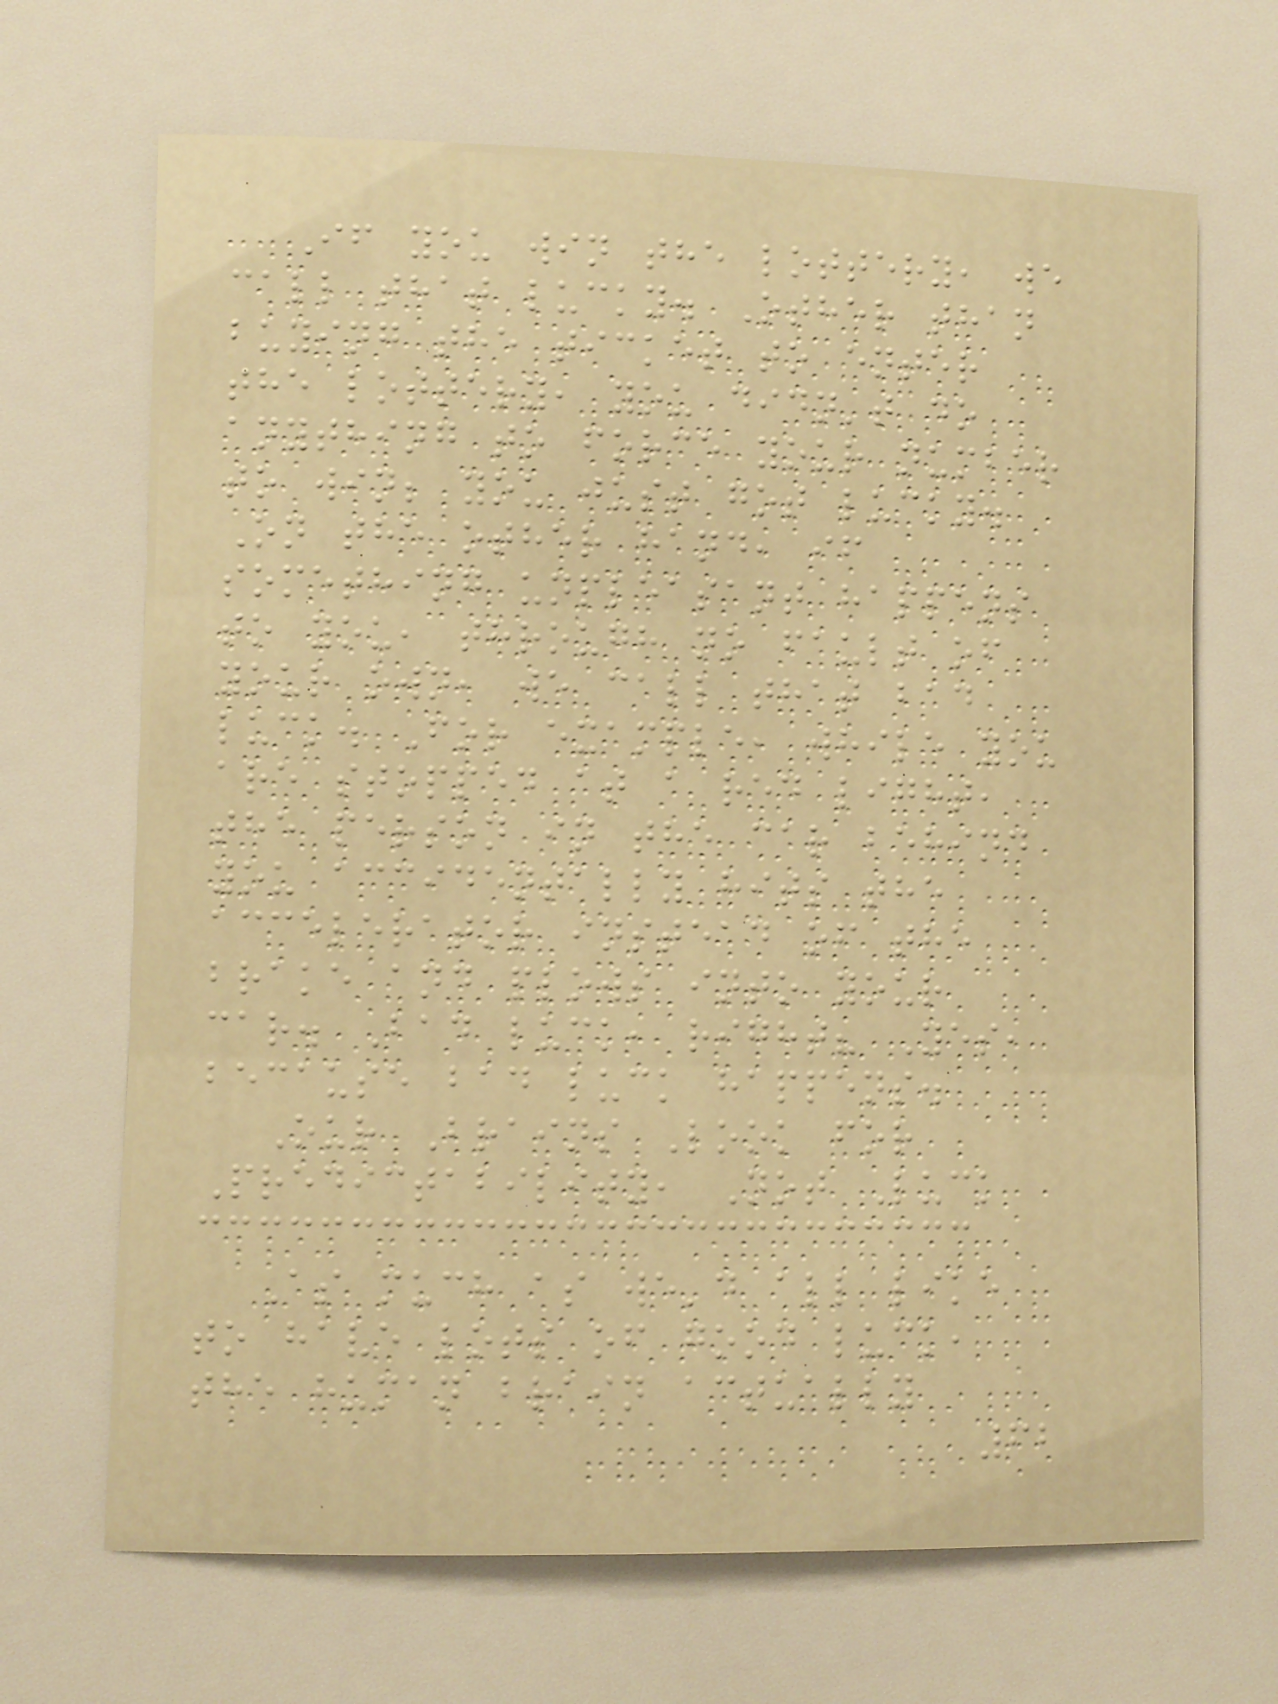If you win the lottery, we
call that lucky. Other than
buying the ticket to enter
the lottery, you didn't do
anything to force your number
to win; you just got lucky.
On the other hand, if
something unpleasant happens
to you, through no fault of
your own, we call that bad
luck. For example, while you
are stopped at a red light,
the person in the car behind
you accidentally hits the
accelerator instead of the
brake and plows into your
car. Bad luck, right? Yes,
because bad luck happens.
Our Brains Look for
Predictability, Not Luck
As much as we'd all like
to have lots of good luck,
the human brain actually
62
